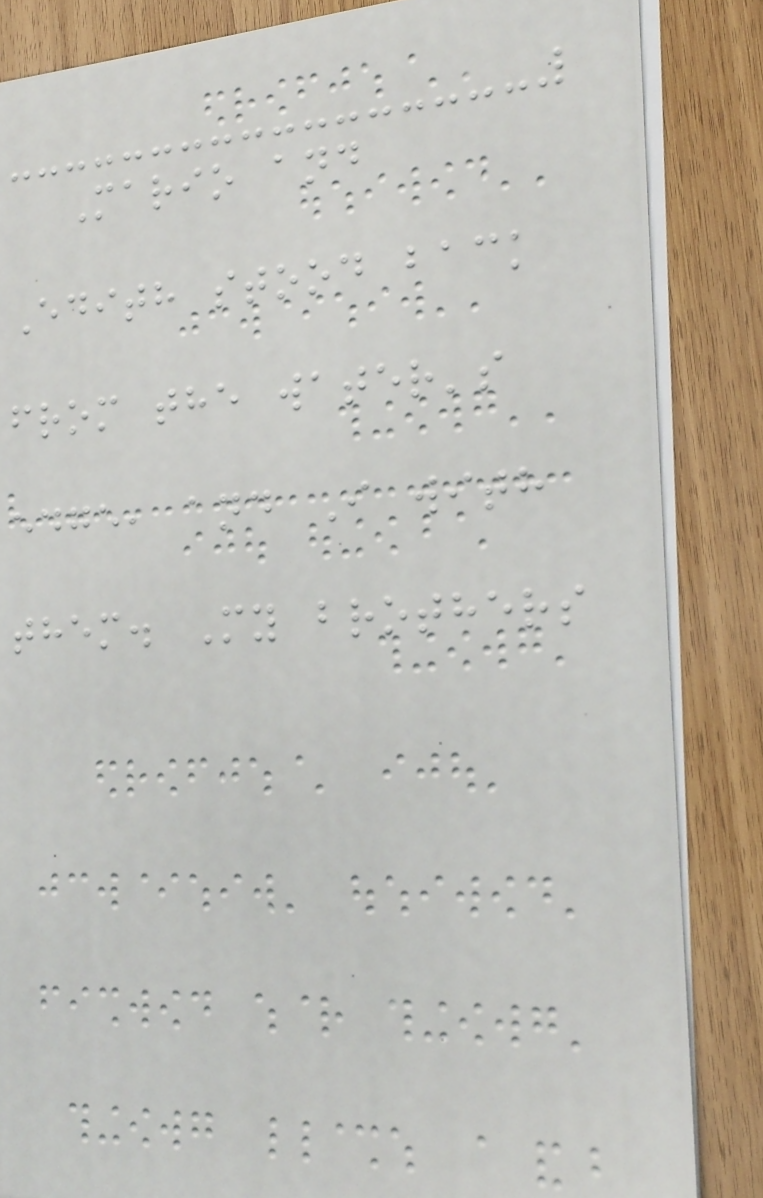Mario and
Edith stood back
from the water's
edge, and I with
them. My brothers
